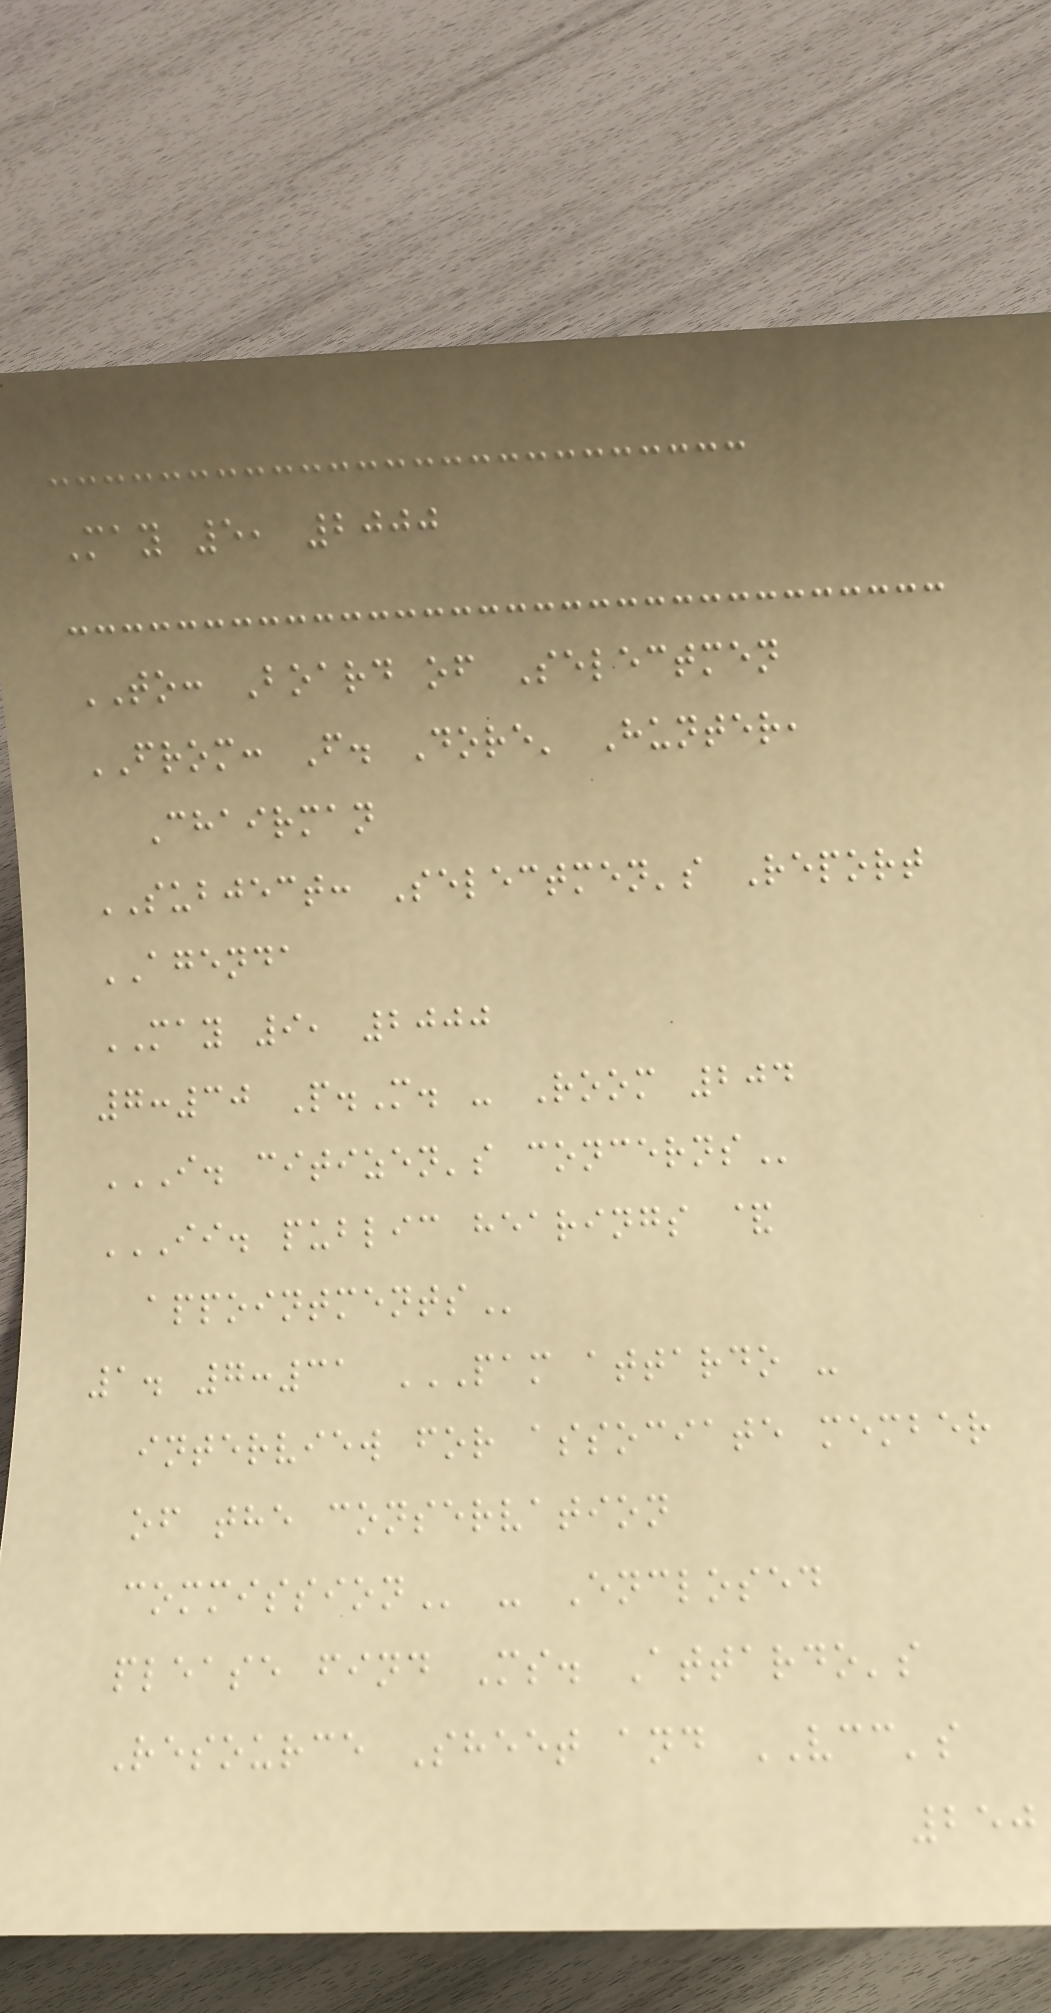May 5, 2000
TO: Board of Selectmen
FROM: F. Dore' Hunter,
Chairman
SUBJECT: Selectmen's Report
AGENDA
MAY 9, 2000
7:30 P.M. - Room 204
I. CITIZEN'S CONCERNS
II. PUBLIC HEARINGS &
APPOINTMENTS
1. 7:31 PAM ATTARDO -
INTERVIEW FOR ASSOCIATE MEMBER
OF THE CONSERVATION
COMMISSION - Enclosed
please find Ms. Attardo's
Resource Sheet and VCC's
250
